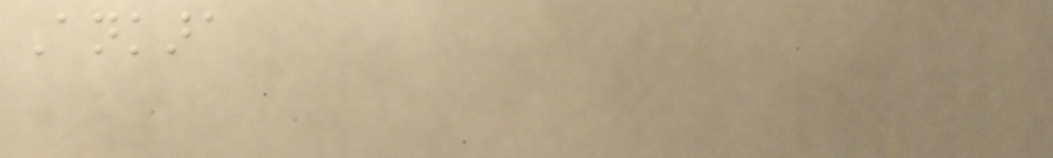Ankara
